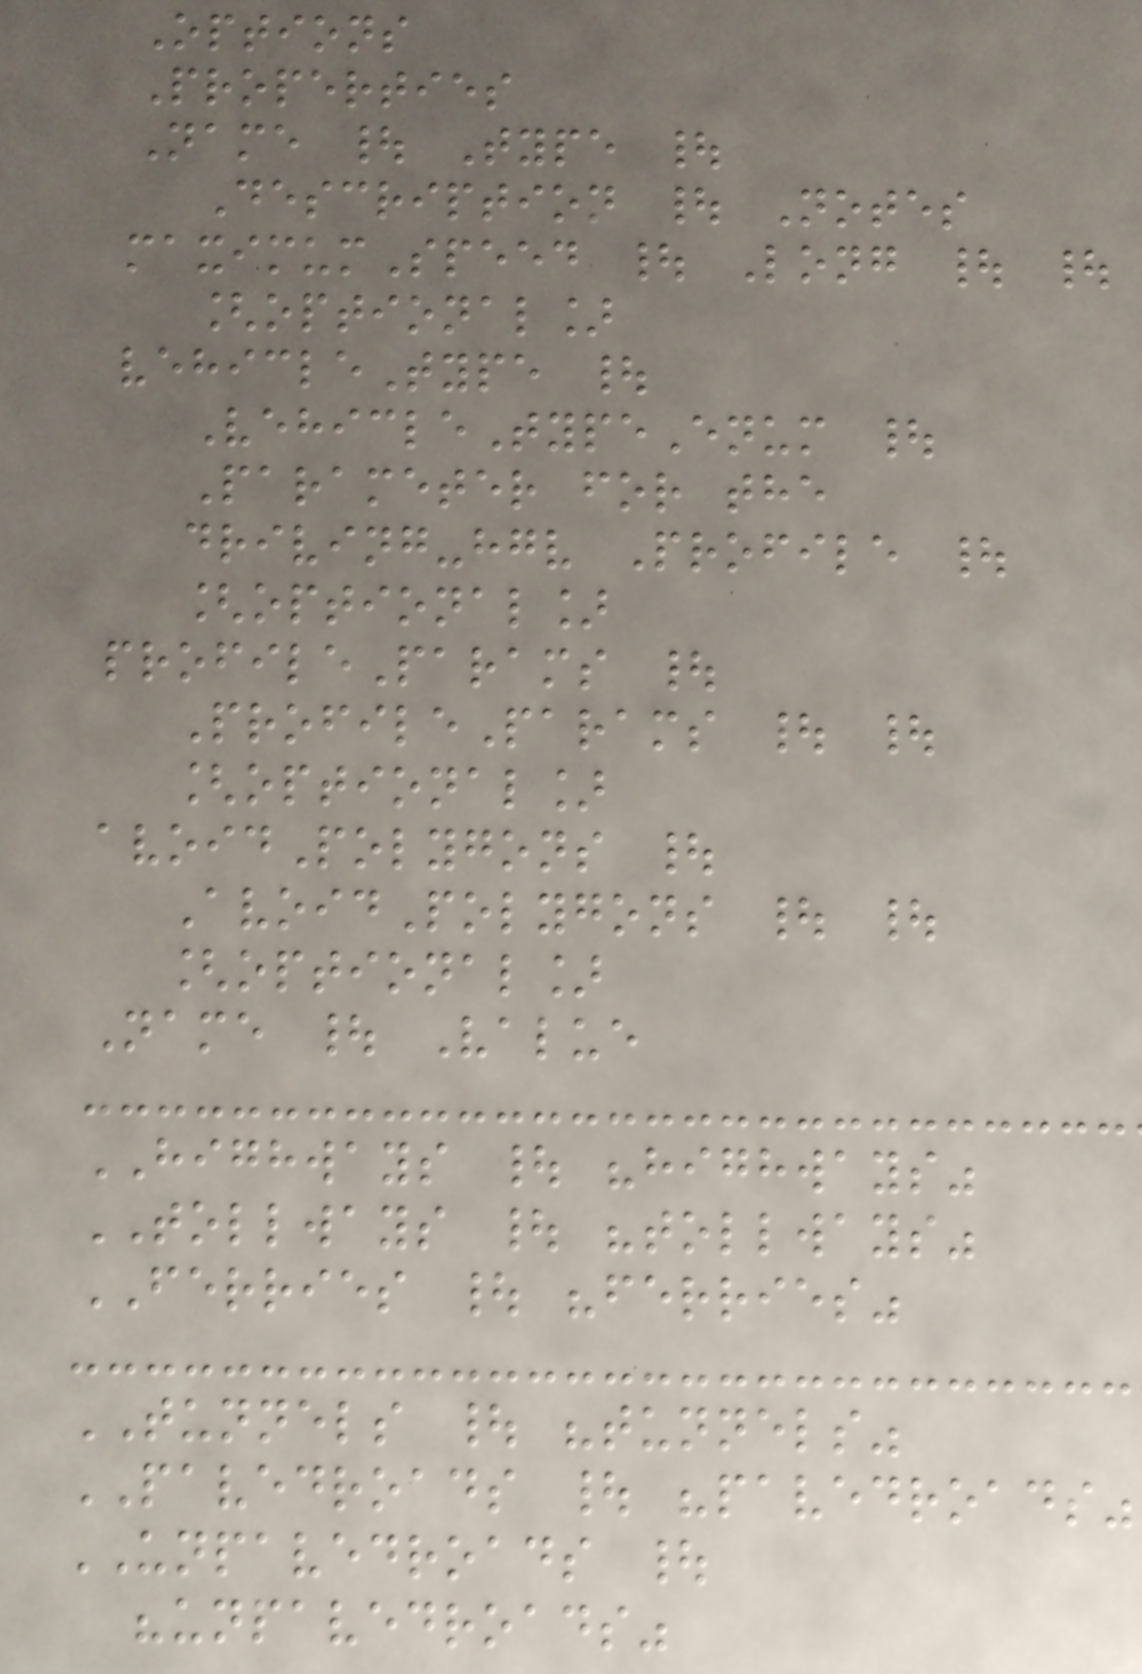Options
Properties
Name | Type |
Description | Notes
maximumSpeed | Long | |
[optional]
vehicleType |
VehicleTypeEnum |
Parameter for the
driving-hgv Profile |
[optional]
profileParams |
ProfileParams | |
[optional]
avoidPolygons |
AvoidPolygons | |
[optional]
Name | Value
HIGHWAYS | "highways"
TOLLWAYS | "tollways"
FERRIES | "ferries"
TUNNELS | "tunnels"
PAVEDROADS | "pavedroads"
UNPAVEDROADS |
"unpavedroads"
